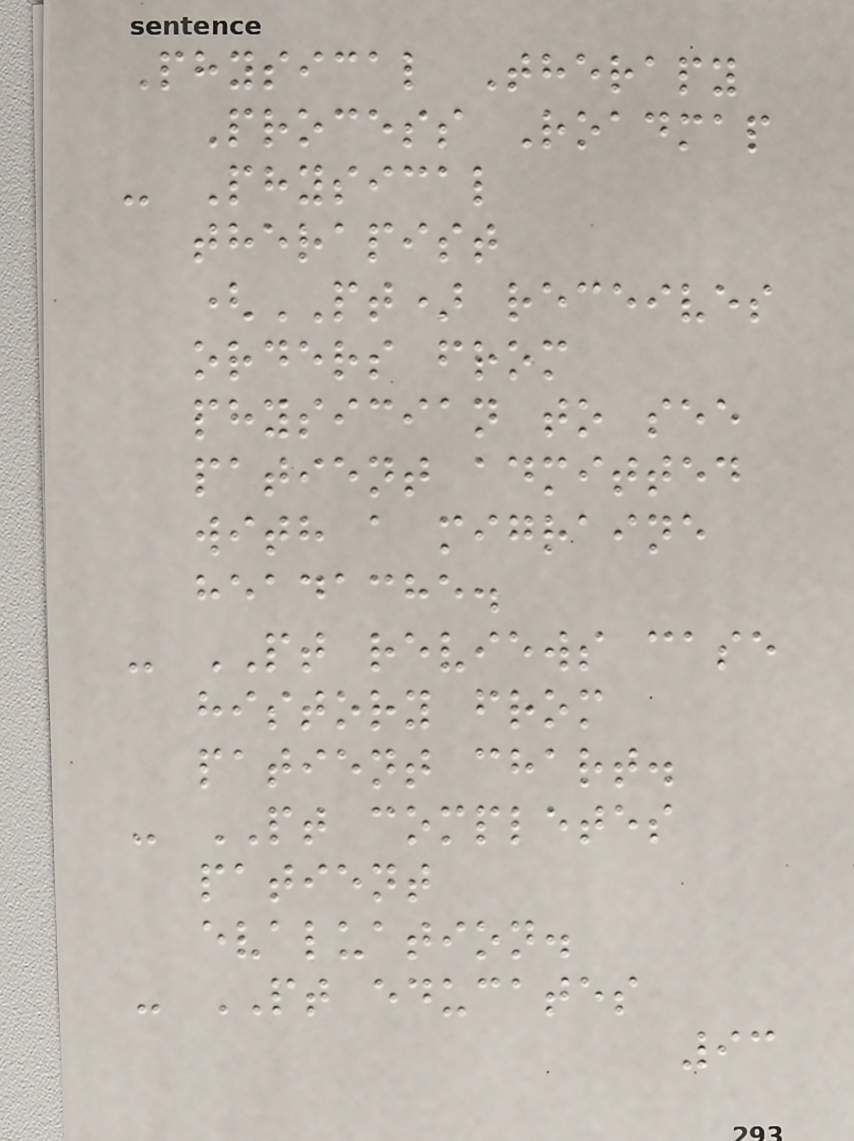Physical Therapy
Process Roadmap
- Physical
therapist
(PT) receives
orders from
physician to see
patient admitted
with a migraine
headache.
- PT reviews case
history from
patient chart.
- PT completes
patient
evaluation.
- PT educates
93
